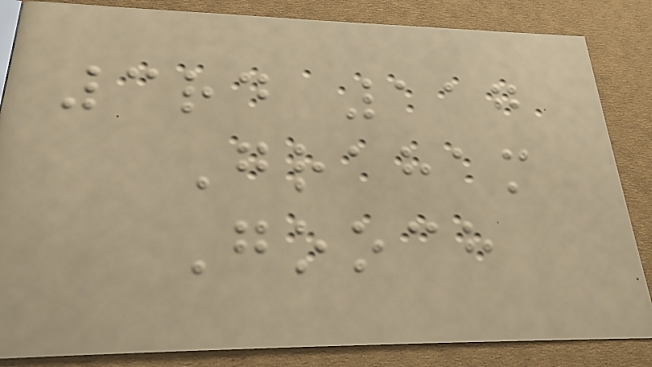3rd 117
Graham
Gooch
